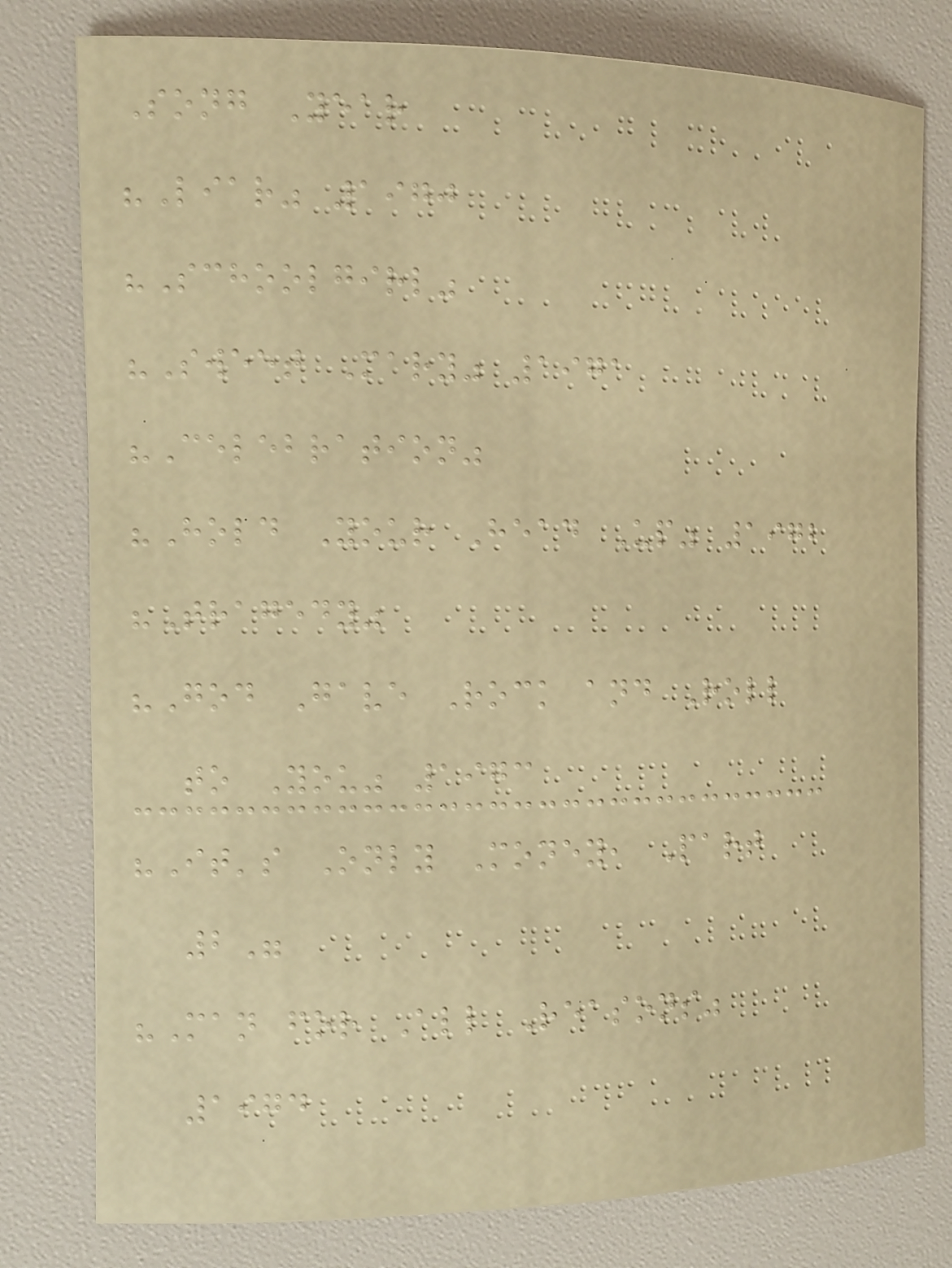Song Year
"Liar" 1970
"Schoolgirl"
"Sweet Mary" 1971
"Celebration"
"Hold Your Head Up" 1972
"Tragedy"
"God Gave Rock and Roll
to You" 1973
"It's Only Money, Part
2"
"Man for All Reasons"
1974
